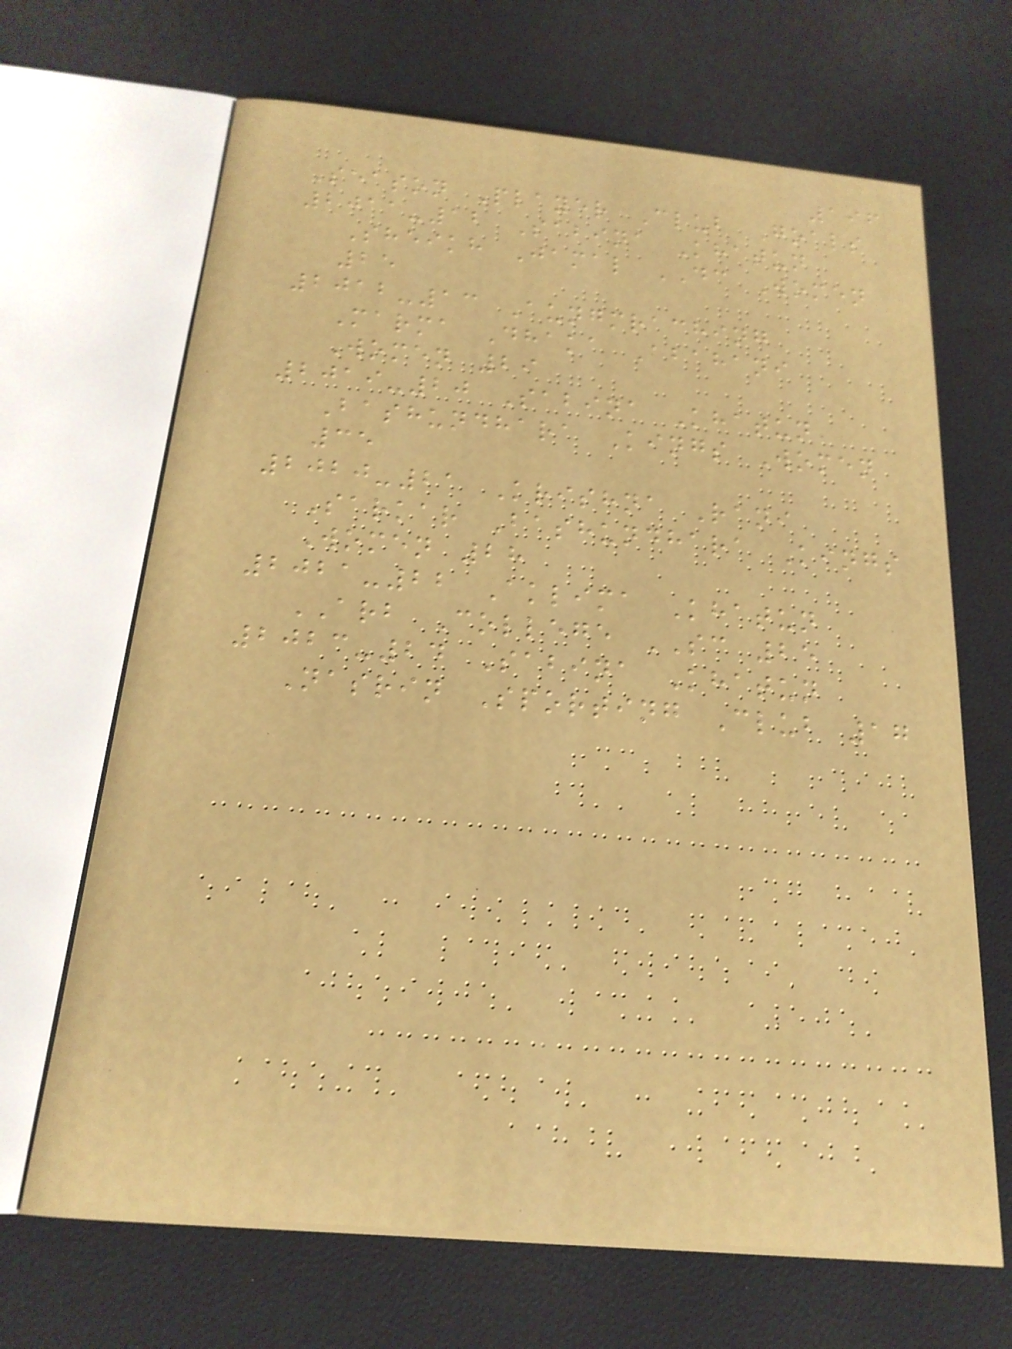196
Season Player Club Goals
2011-12 Sabina Khatun
Sheikh Jamal DC Women
25
2012-13 Aungmraching
Marma Dhaka Abahani
Women 29
2019-20 Sabina Khatun
Bashundhara Kings Women
35
2020-21 Krishna Rani
Sarkar Bashundhara Kings
Women 28
2021-22 Aklima Khatun
ARB College SC 25
2023-24 Sabina Khatun
Nasrin Sporting Club 17
